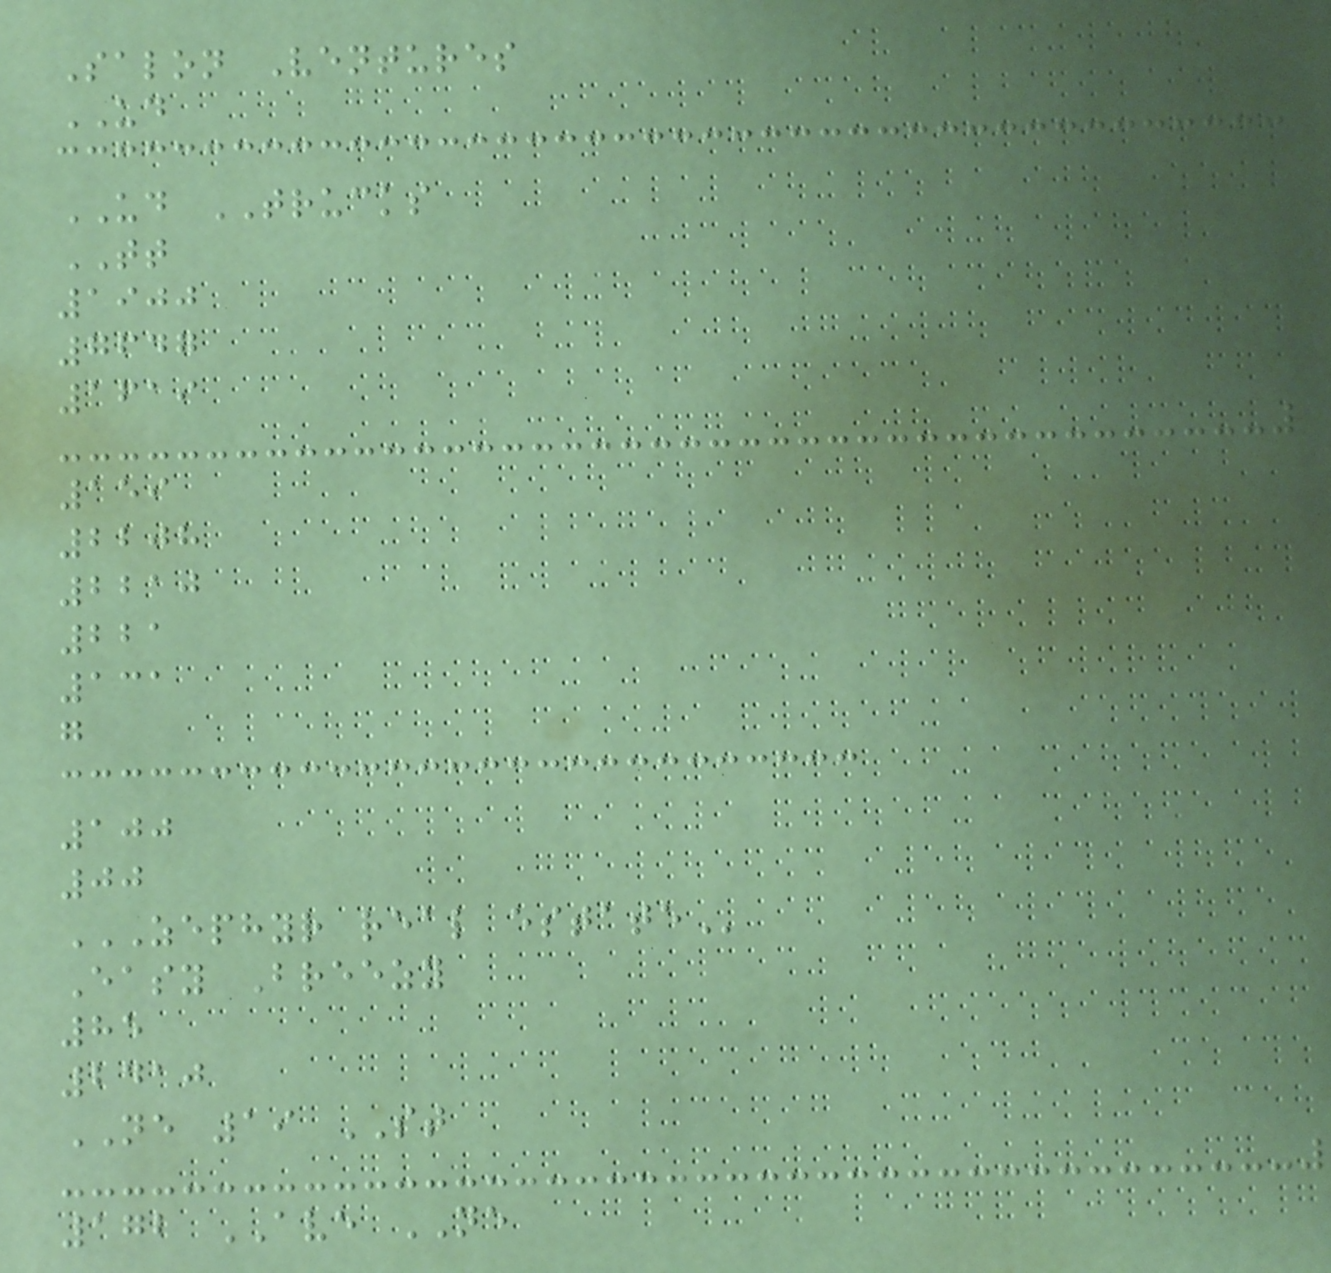Salon Ventures
UD
UD TRUCKS
TT
1900
7647
1619
159
2208
2210
221
131
g
100
00
ZEPHYR REAL ESTATE
Easy Breezy
85
2410
NE 19 ST
172 AVE NE
